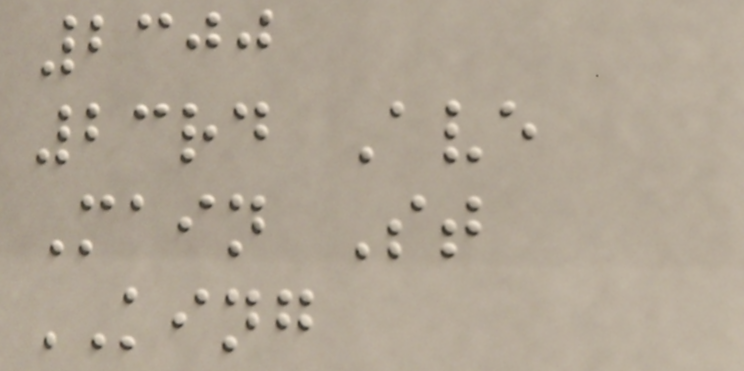2300
23rd Ave
Main St
KING
